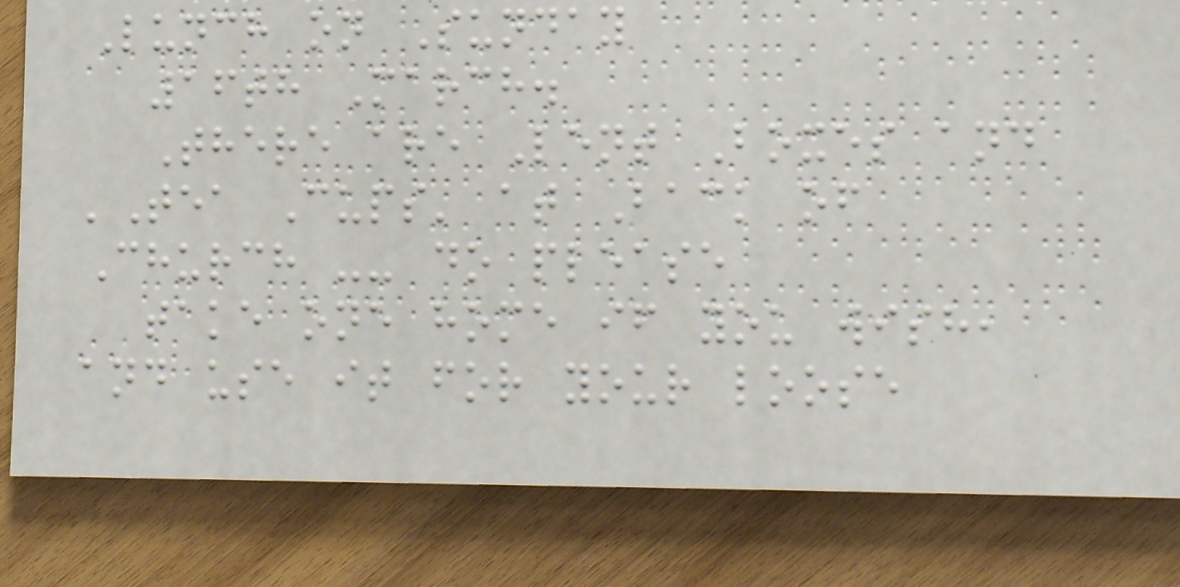Lunch on Sunday
16th March.
There are Lent Boxes and
'Tea Cups' at Back of
Church -- do please
take one home if you wish,
and use it for your loose
